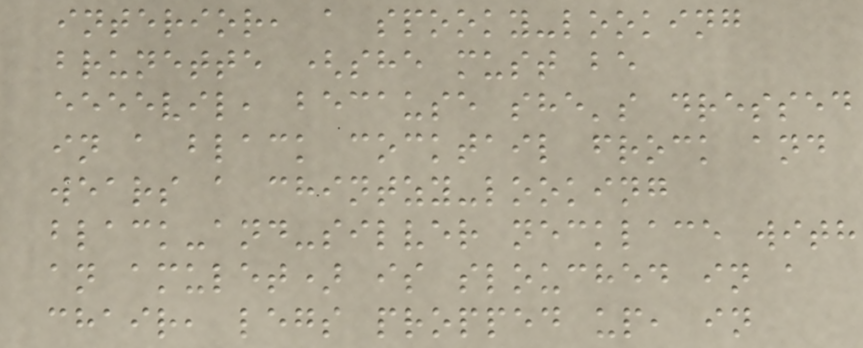interior, a spooky-looking
brunette (she must be
eeeevil, because she's dressed
in a black cocktail frock and
wears a chintzy-looking
black-and-silver necklace with
an amulet) is slouched in a
chair, legs propped up, in
